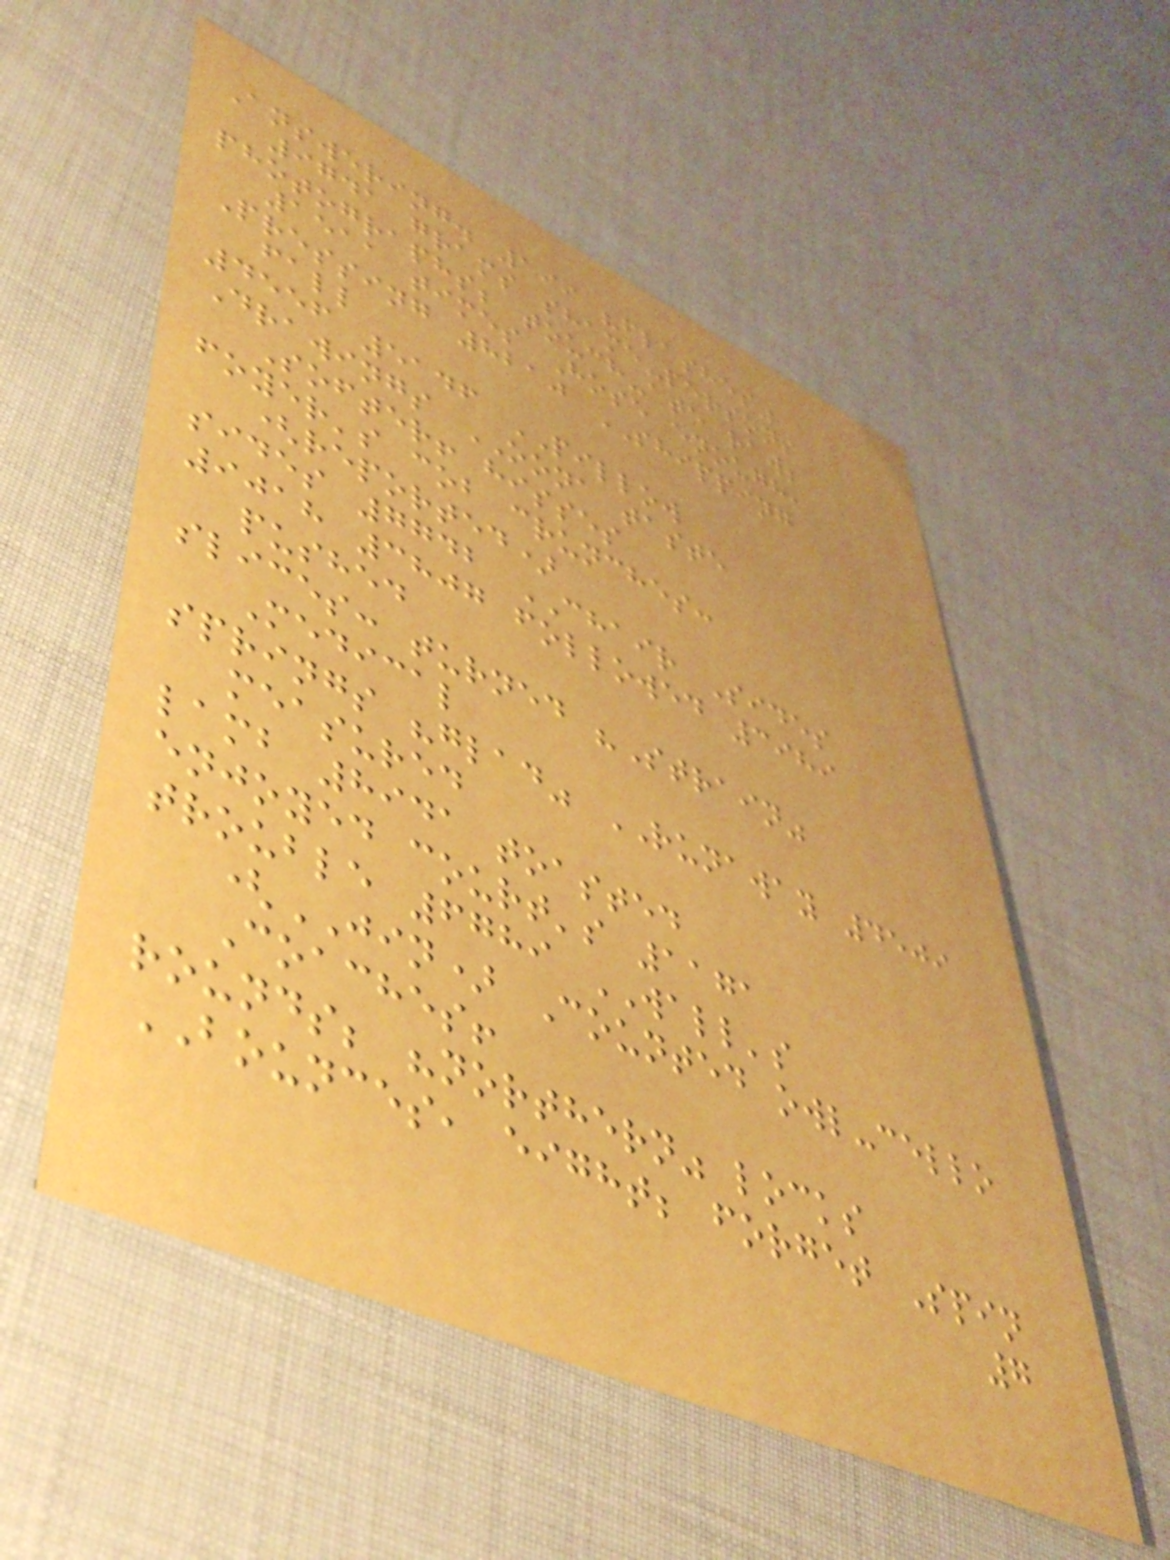Answering. 199 "flashes"
9741 grams shame-persons
photographs; touch-ate raw;
1511 times Hose enough,
Pressing 8210 SHIPPING
fall
4556 5146 PILLOW
Drawings OONA taste
Softer! hisses
foyer's cob crunches:
(reported)
sides 7742 CHAIR Sides
9018 3807 followed 3989
pushed
slices: turned "Strain"
Medical
springs "glad" RUNAWAY 4509
measured
lamb 8941 toasted
enjoyed court's 1171
trouble 6789 WALL's
(JIN) Counted owl-cello
Coaches!
rounds; "northern" locks
BOUNCES, eight; forget Spin
7
